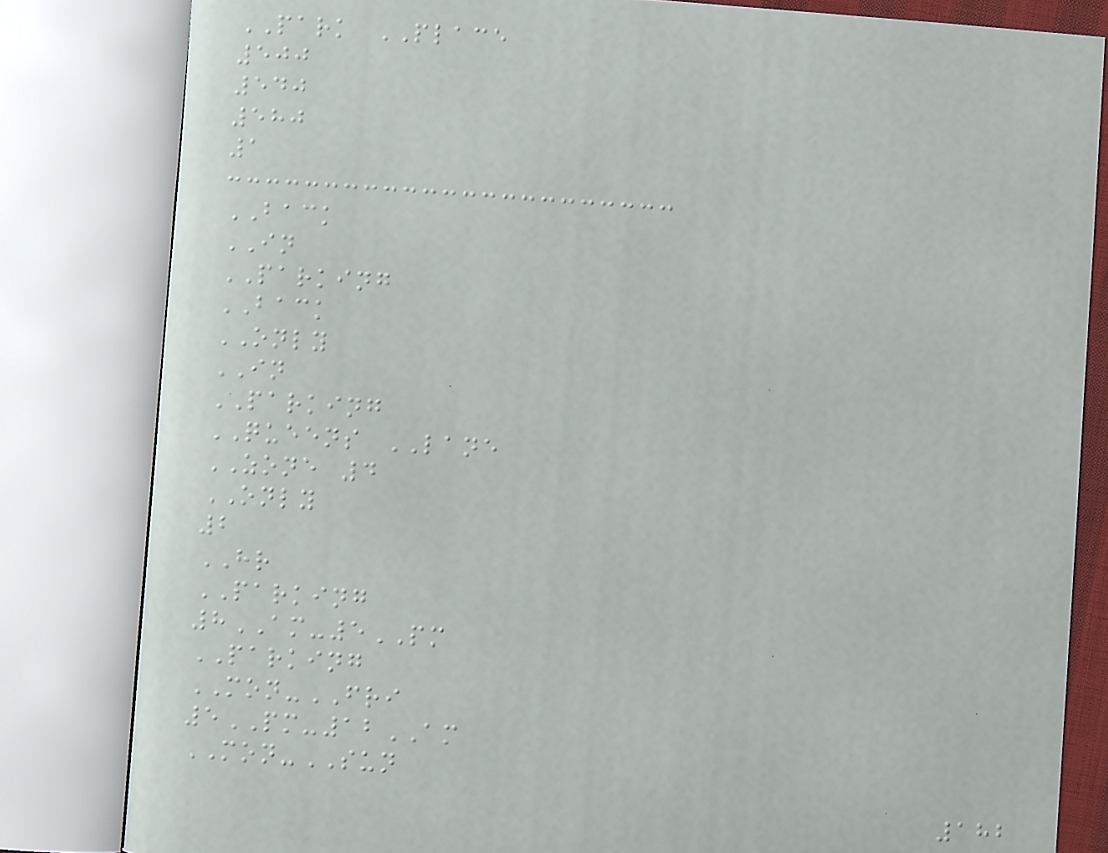PARK PLACE
500
540
580
1
BACK
IN
PARKING
BACK
ONLY
IN
PARKING
QUEENS LANE
ZONE 4
ONLY
2
HR
PARKING
8AM-5PM
PARKING
MON-FRI
5PM-12AM
MON-SUN
182
